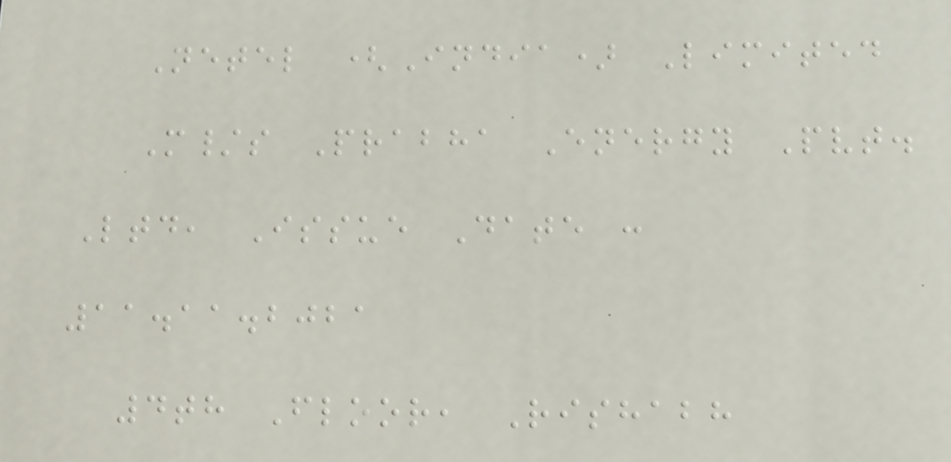Netel (India) Limited
M/s Prabha Energy Pvt.
Ltd, Issue Date :
11.11.2021
4th Floor, Rishabh
